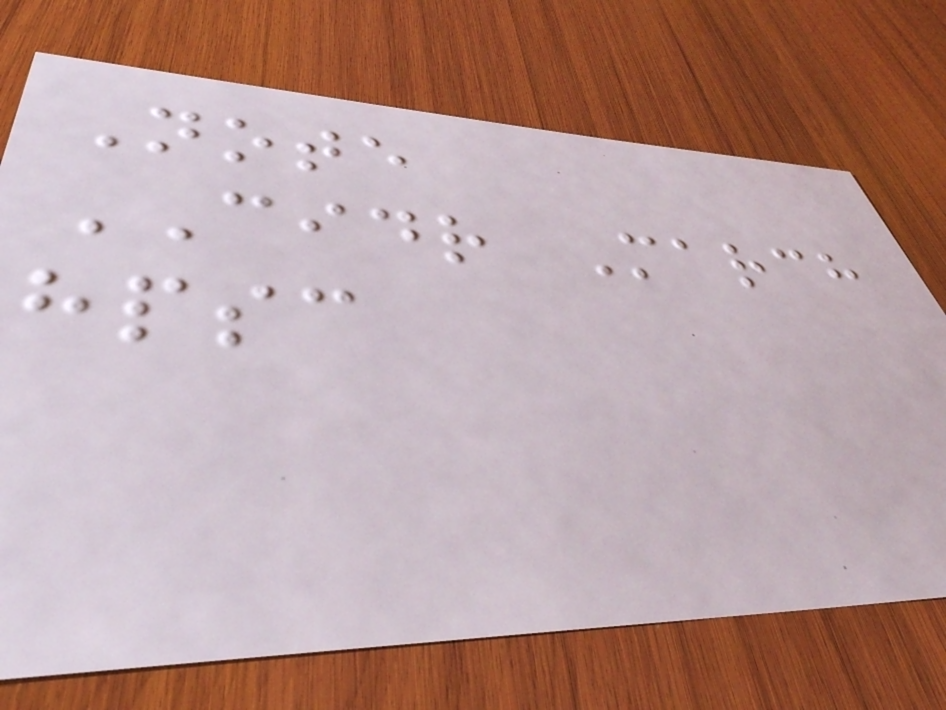Note
CIDR March
hpsc
